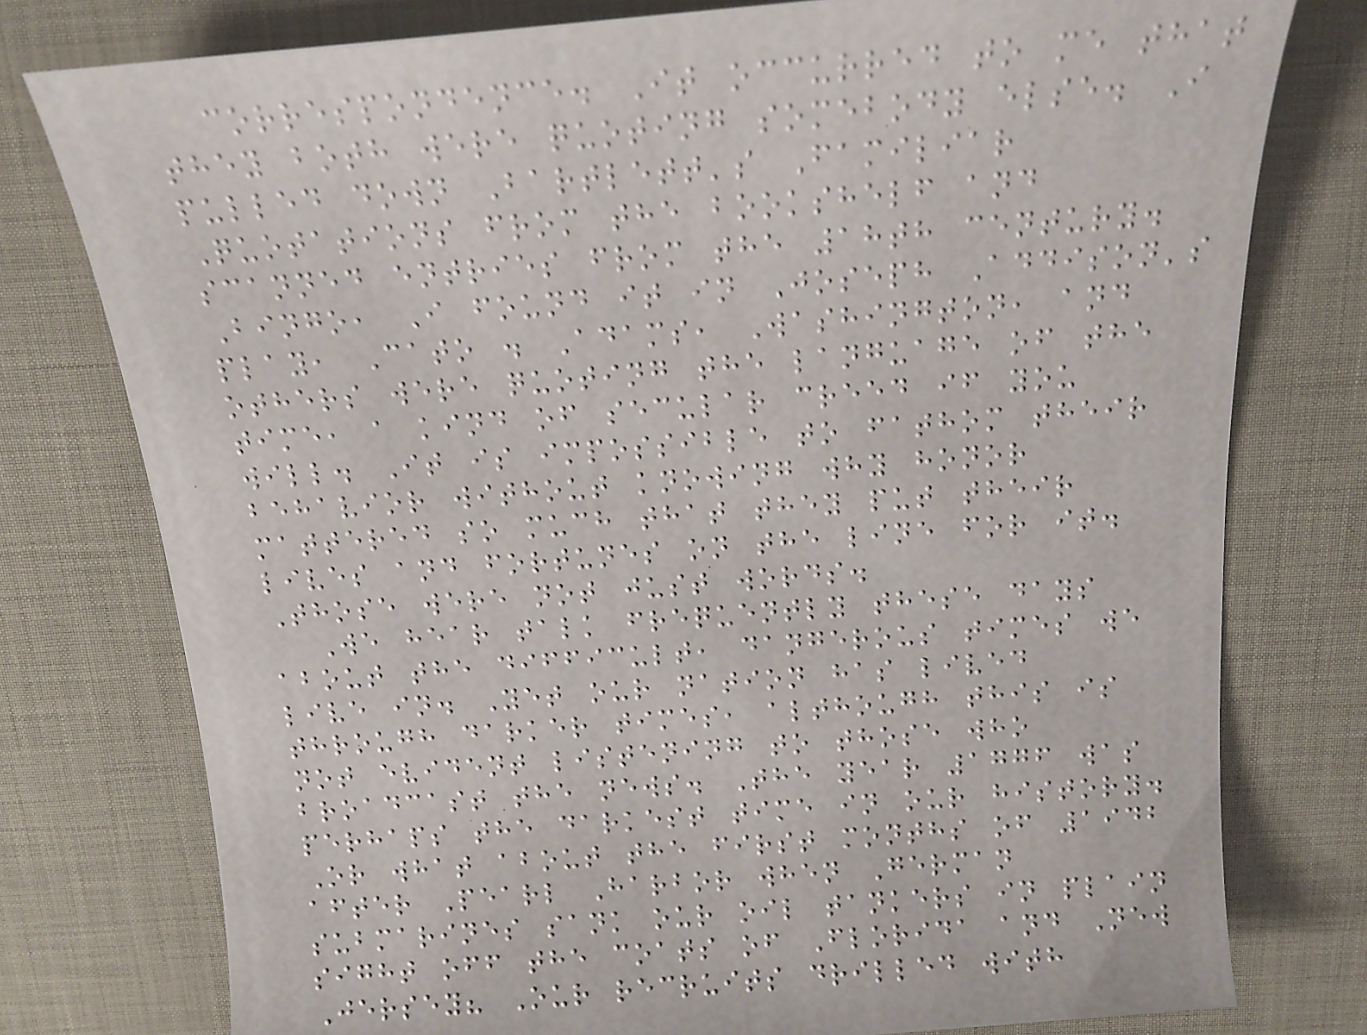correspondence. It occurred to me that
they both were quoting somebody else. I
pulled down Bartlett's Familiar
Quotations from the bookshelf and
scanned entries from the 18th century.
Bingo, I found it in Joseph Addison's
play, Cato . Adams, Washington, and
others were quoting the language of the
time, a kind of secular creed if you
will. It is impossible to fathom their
behavior without knowing why honor
mattered so much that they put their
lives and fortunes on the line for it.
Those were not just words.
We hear talk frequently these days
about the difficult, dangerous times we
live in. Yet our nation has lived
through darker times, although this is
not evident listening to those who
broadcast the news. The year 1776 was
perhaps the darkest time in our history.
Or what about the first months of 1942
after Pearl Harbor when German
submarines sank our oil tankers in plain
sight off the coats of Florida and New
Jersey? Our recruits drilled with
